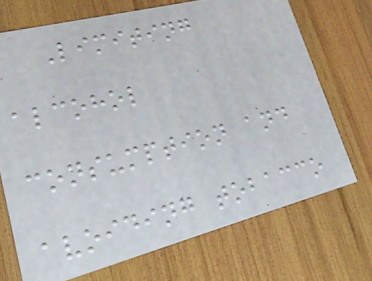Limiting
alcohol
consumption and
avoiding tobacco
